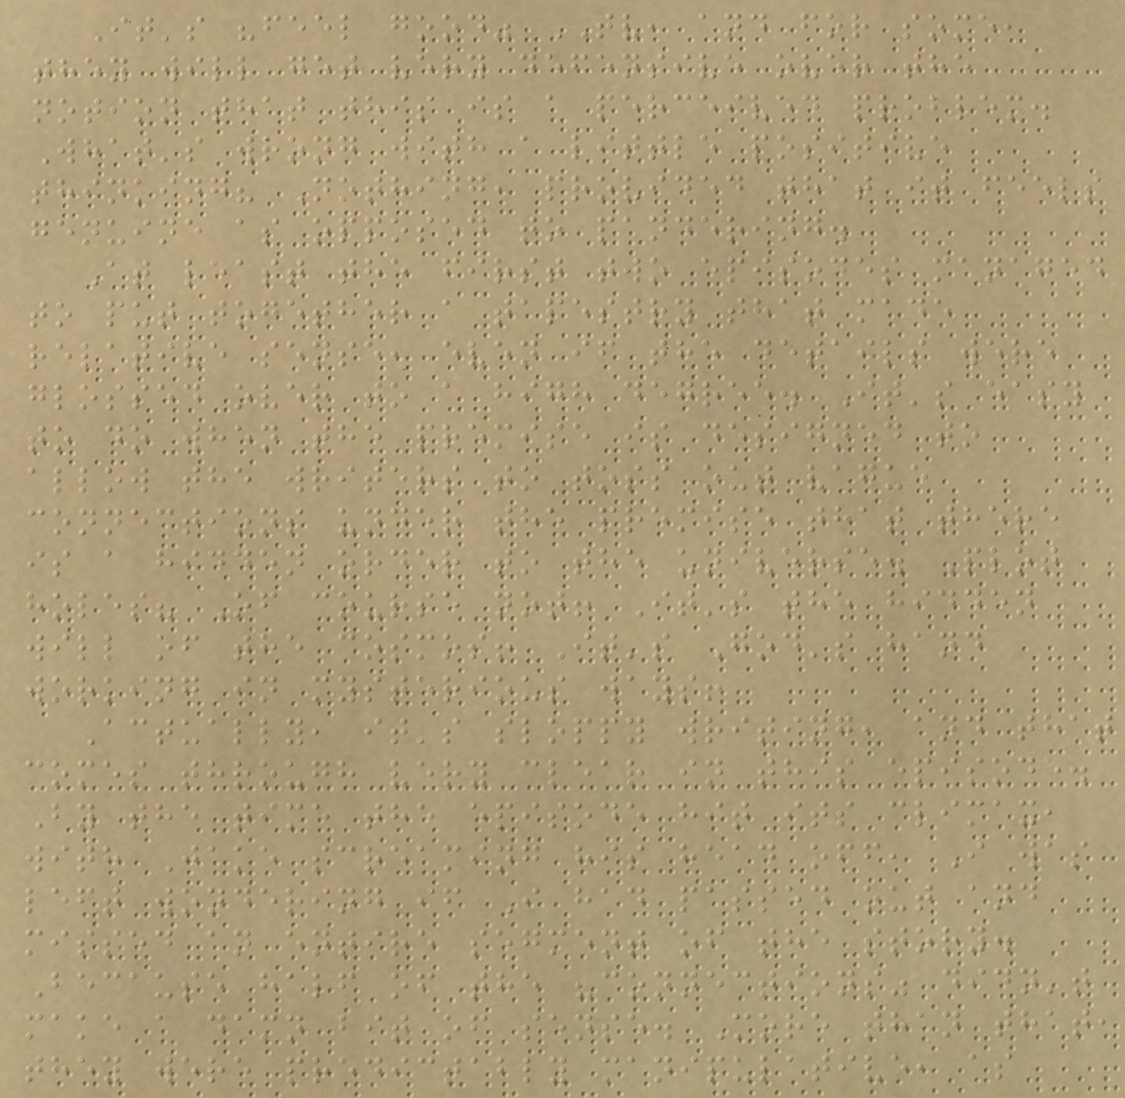It's "feel good" TV, and for some,
they will get very defensive over the
notion that this is a perceived problem.
What's wrong with a little positive
thinking? Nothing, provided that it feels
genuine as opposed to pandering.
At least the first two episodes managed
to put together a tapestry that made
relative sense, even if the details were
glossed over to a high degree. It's easy
to do when the premise is designed to
allow the writers to toss out vague
connections under the premise that there
is a hidden order to the universe. Plot
holes? Of course not! It's the hidden
will of the cosmos! It's God's hand
working in mysterious ways!
Actually, it's sloppy writing, and that
comes through very clear in this episode.
By the time the episode hit its climax,
with Jake screaming his head off, I was
left wondering if I had passed out and
missed an entire segment of the story.
Because half of the "connections" didn't
make a damn bit of sense. More than that,
they were predictably manipulative, as
